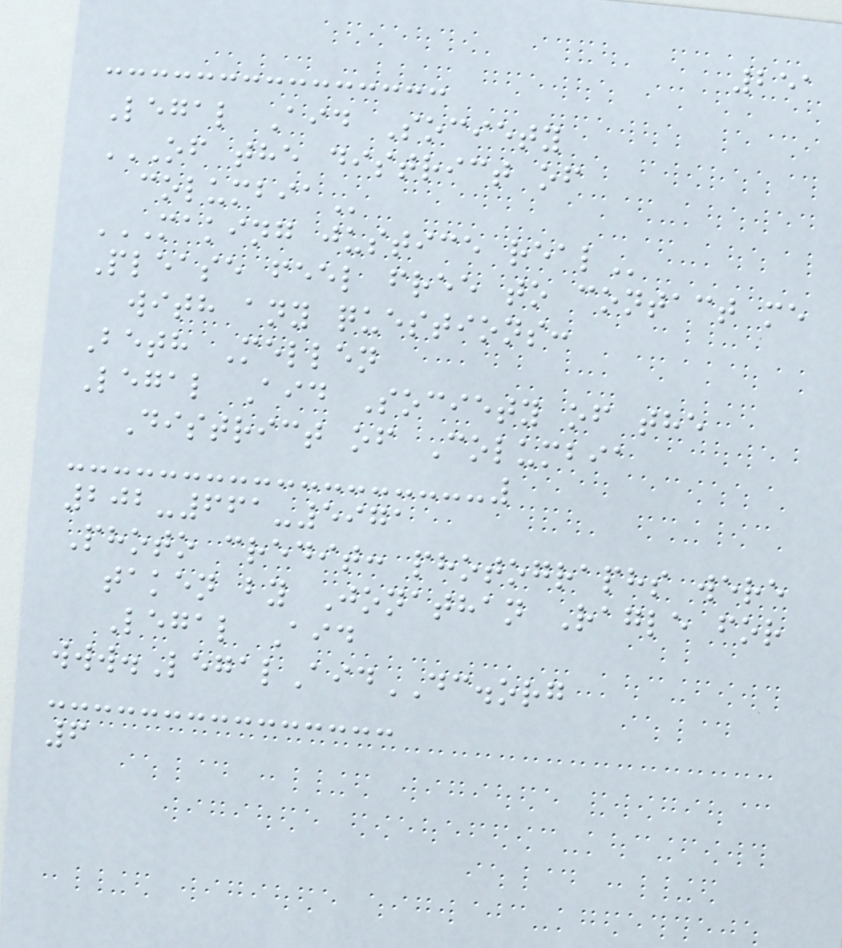251
Legal Aid Society
OF THE DISTRICT OF
COLUMBIA
MAKING JUSTICE REAL
Please feel free to contact me
with any questions:
Beth Mellen
Legal Aid Society of the
District of Columbia
202-661-5971
Photo credit: photographs were
taken by Jonathan Ragle for
Legal Aid
www.LegalAidDC.org
6
